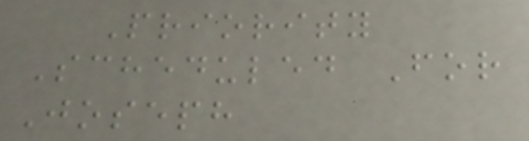Priority
Scheduled For
Joseph
